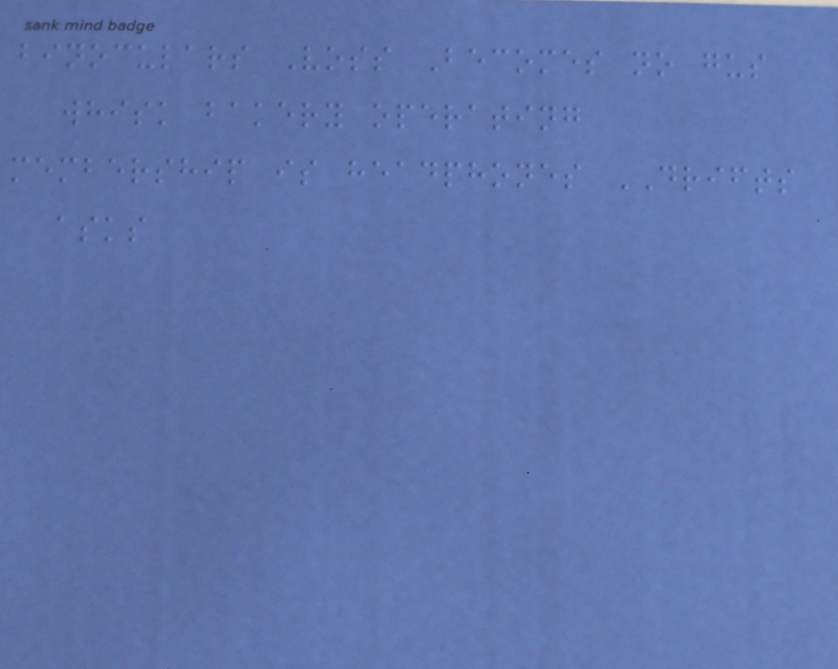binoculars Voss Becomes no gus
whisk bakery operating
membership is headphones DRIFTS
asks
